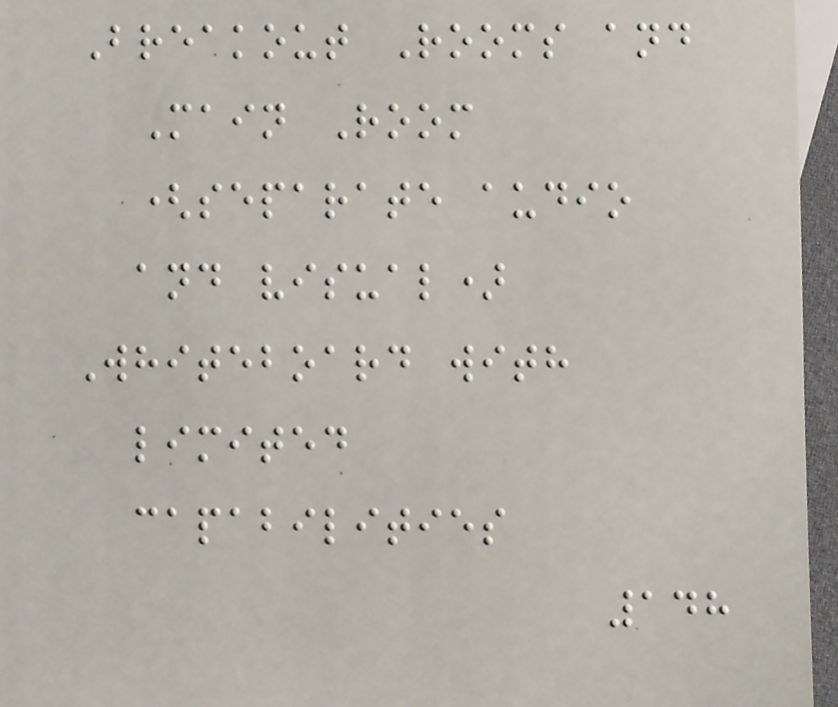Breakout Rooms and
Main Room
(separate audio
and visual)
Whiteboard with
limited
capabilities
148
